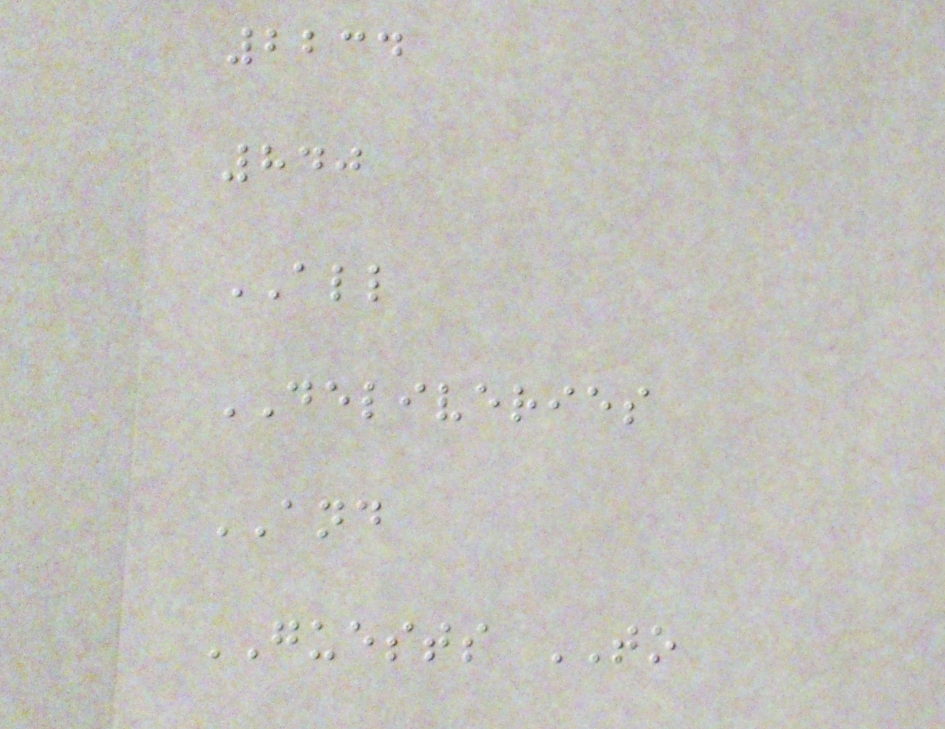2234
840
ALL
DELIVERIES
AND
GUESTS TO
